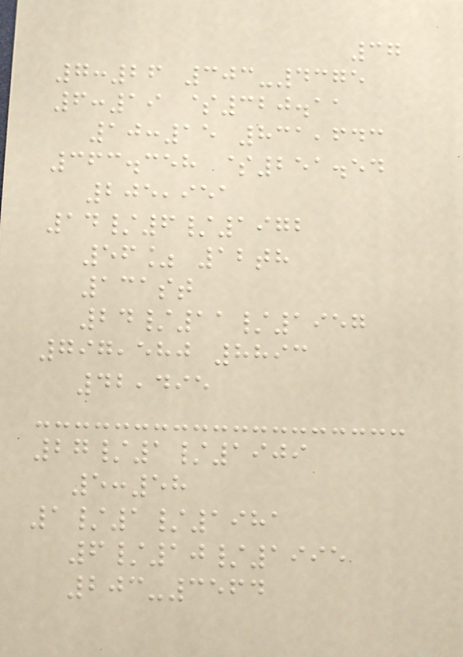37
7:26 303-4375
6:19 $320.11
10:15 831,643
363.358 $251.54
205,951
14/6/1972
56% 12th
131st
24/11/1957
797,580 8893
42,495
27/1/1909
5:58
1/1/1981
6/10/1995
203-3564
